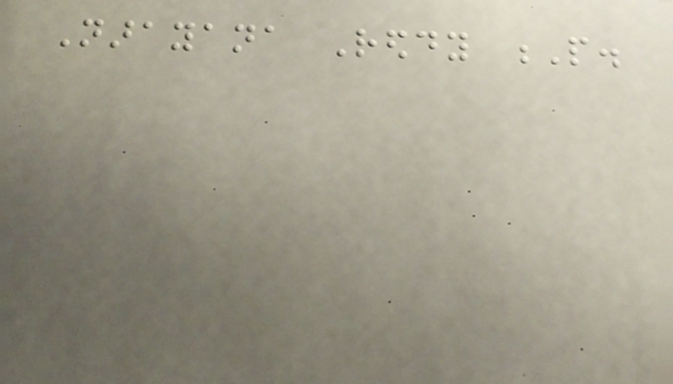Narayana Reddy P.
